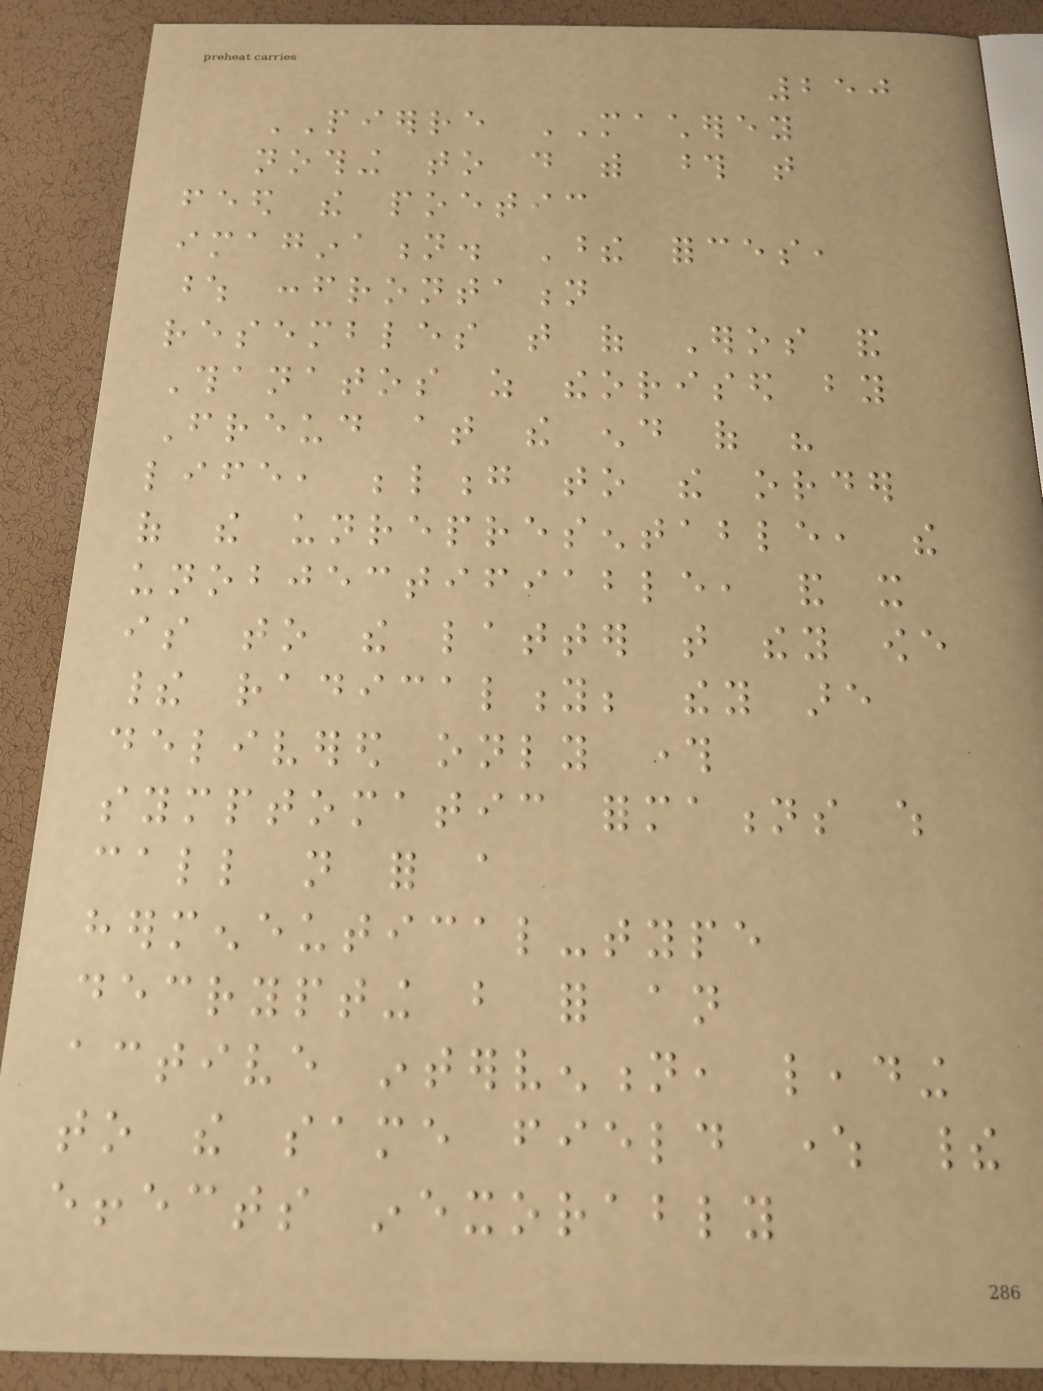250
PIERRE MACHEREY
nothing to do with those that
feed the poetic
imagination. These forces,
whose confrontation
resembles that of Eros and
Thanatos as theorised by
Freud at the end of his
life, belong to the order
of the unrepresentable, the
unobjectifiable, and it
is to the latter that they owe
their radicality; they are
delivered only through
symptomatic formations which
call not for a
hermeneutical-type
decrypting but for an
active intervention, leading
to the same field where their
effects inexorably
